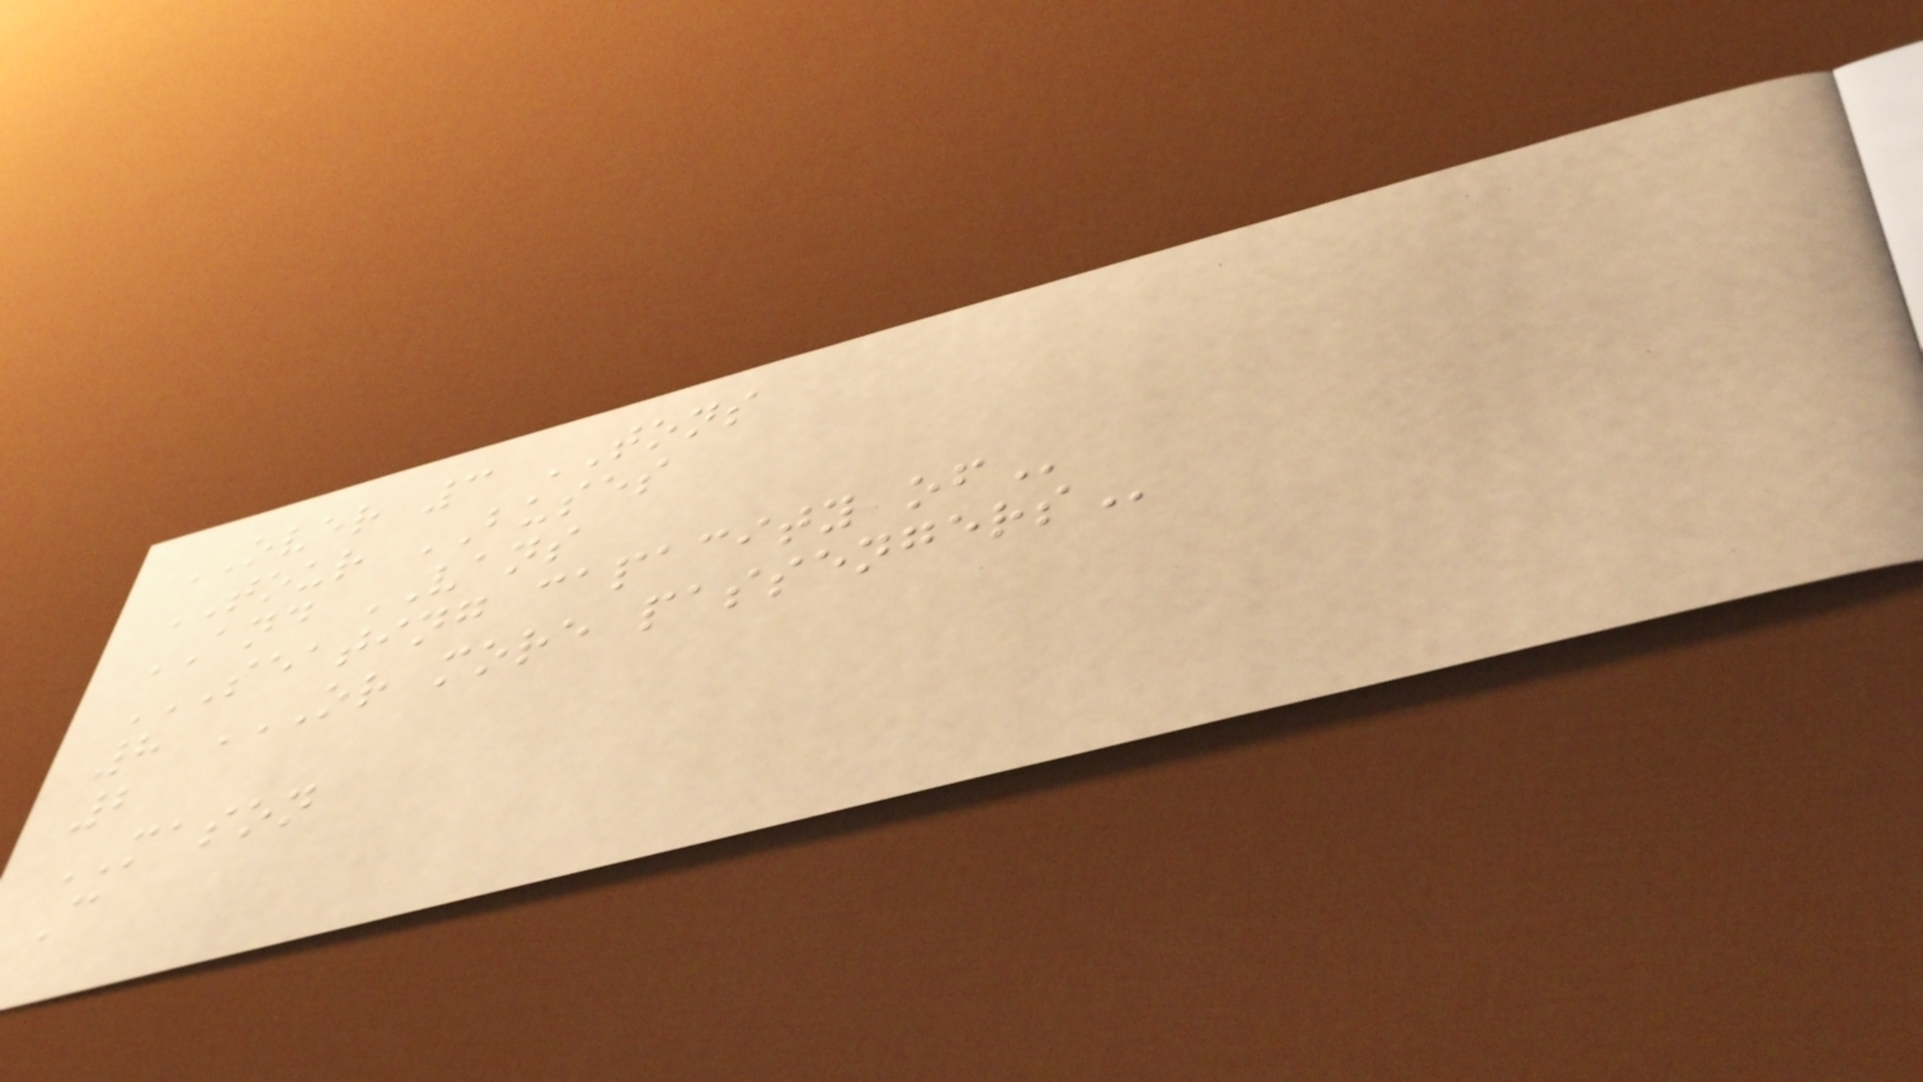OVER 3 TONS
TOUR BUSES
AND VANS
SEATING CAPACITY OF
8 OR MORE PASSENGERS
2
MASON
C
